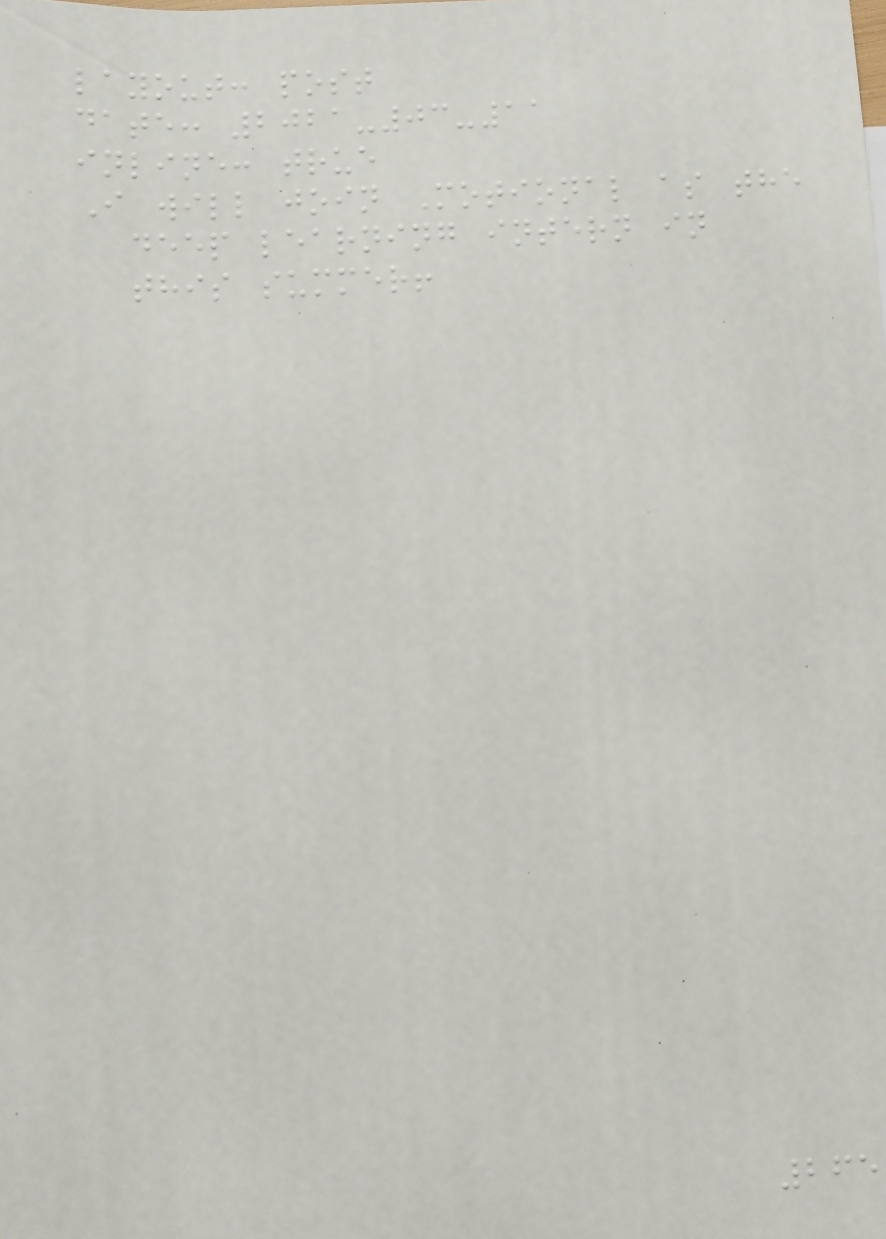layout: post
date: 2021-03-11
inline: true
I will join Motional as the
deep learning intern in
this summer!
265
